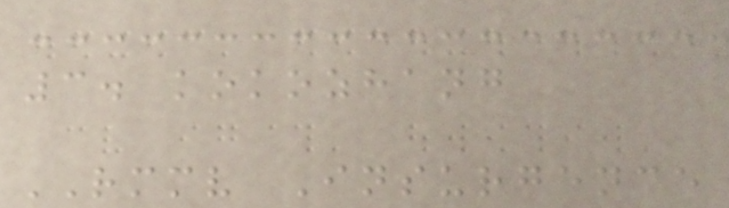3. kokozhang
RMMV Insurgence
